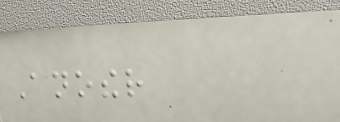Another
